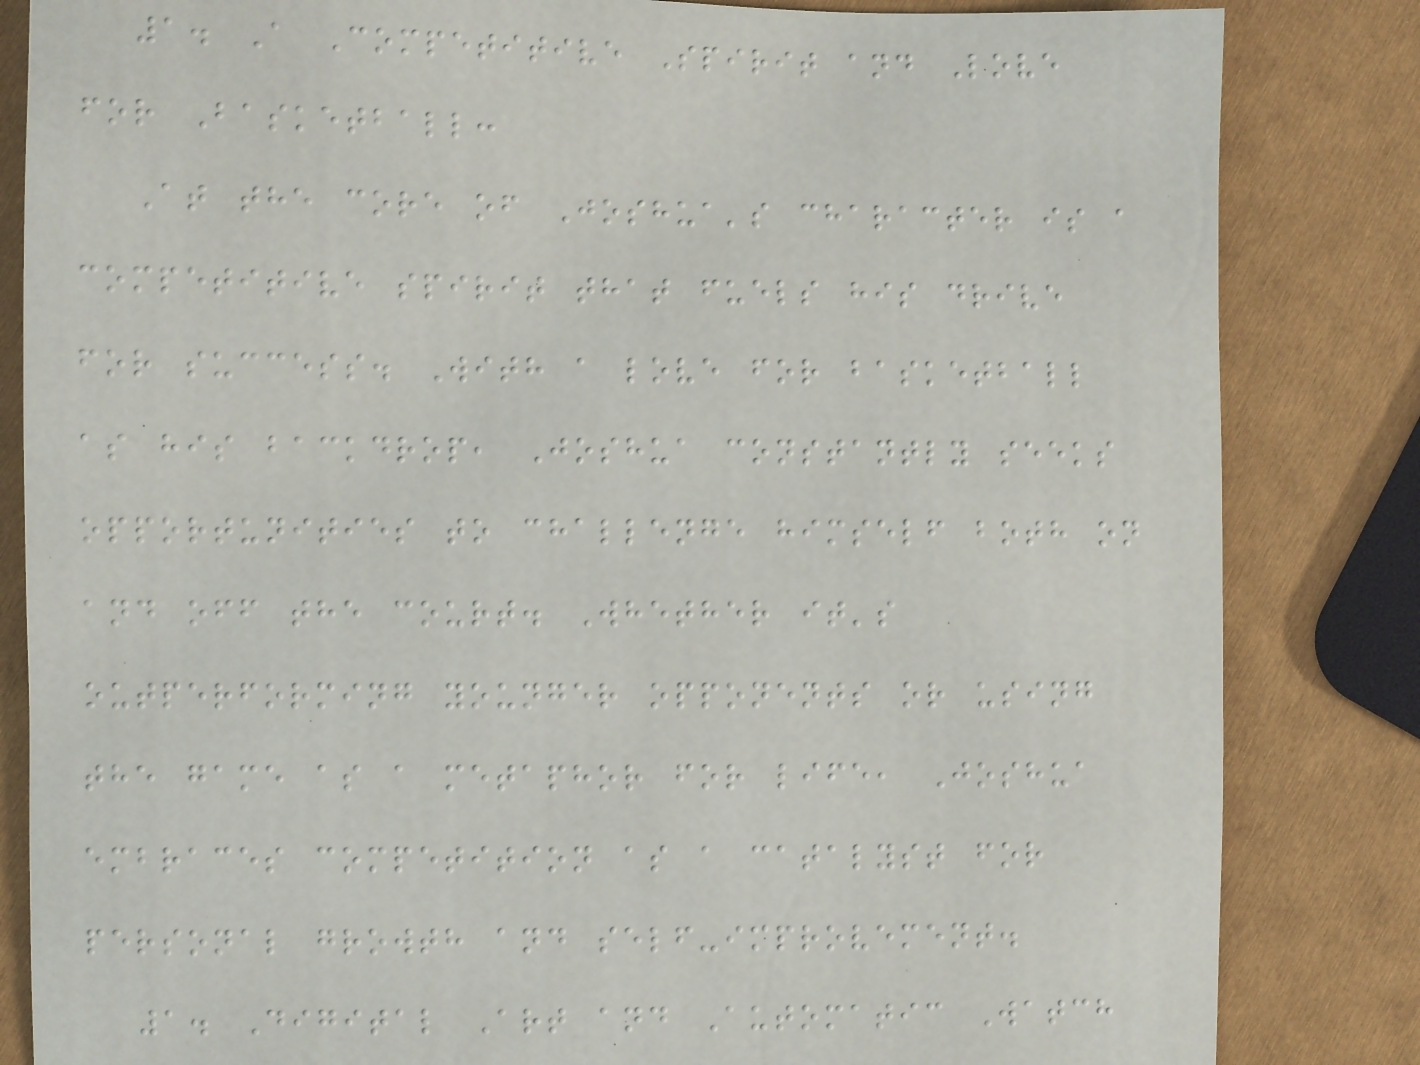1. A Competitive Spirit and Love
for Basketball:
At the core of Joshua's character is a
competitive spirit that fuels his drive
for success. With a love for basketball
as his backdrop, Joshua constantly seeks
opportunities to challenge himself both on
and off the court. Whether it's
outperforming younger opponents or using
the game as a metaphor for life, Joshua
embraces competition as a catalyst for
personal growth and self-improvement.
1. Digital Art and Automatic Watch
